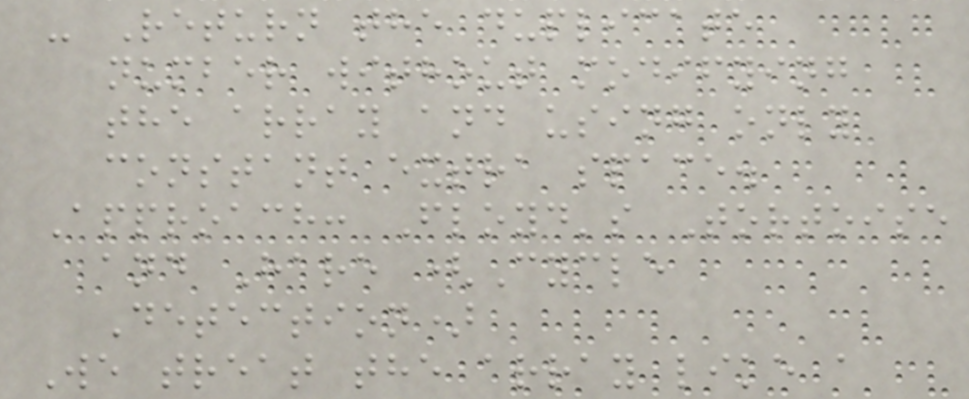- Return the duplicate
number without modifying
the array and using only
constant extra space.
Approach: Floyd's Tortoise
and Hare (Cycle
Detection)
We treat the array like a
